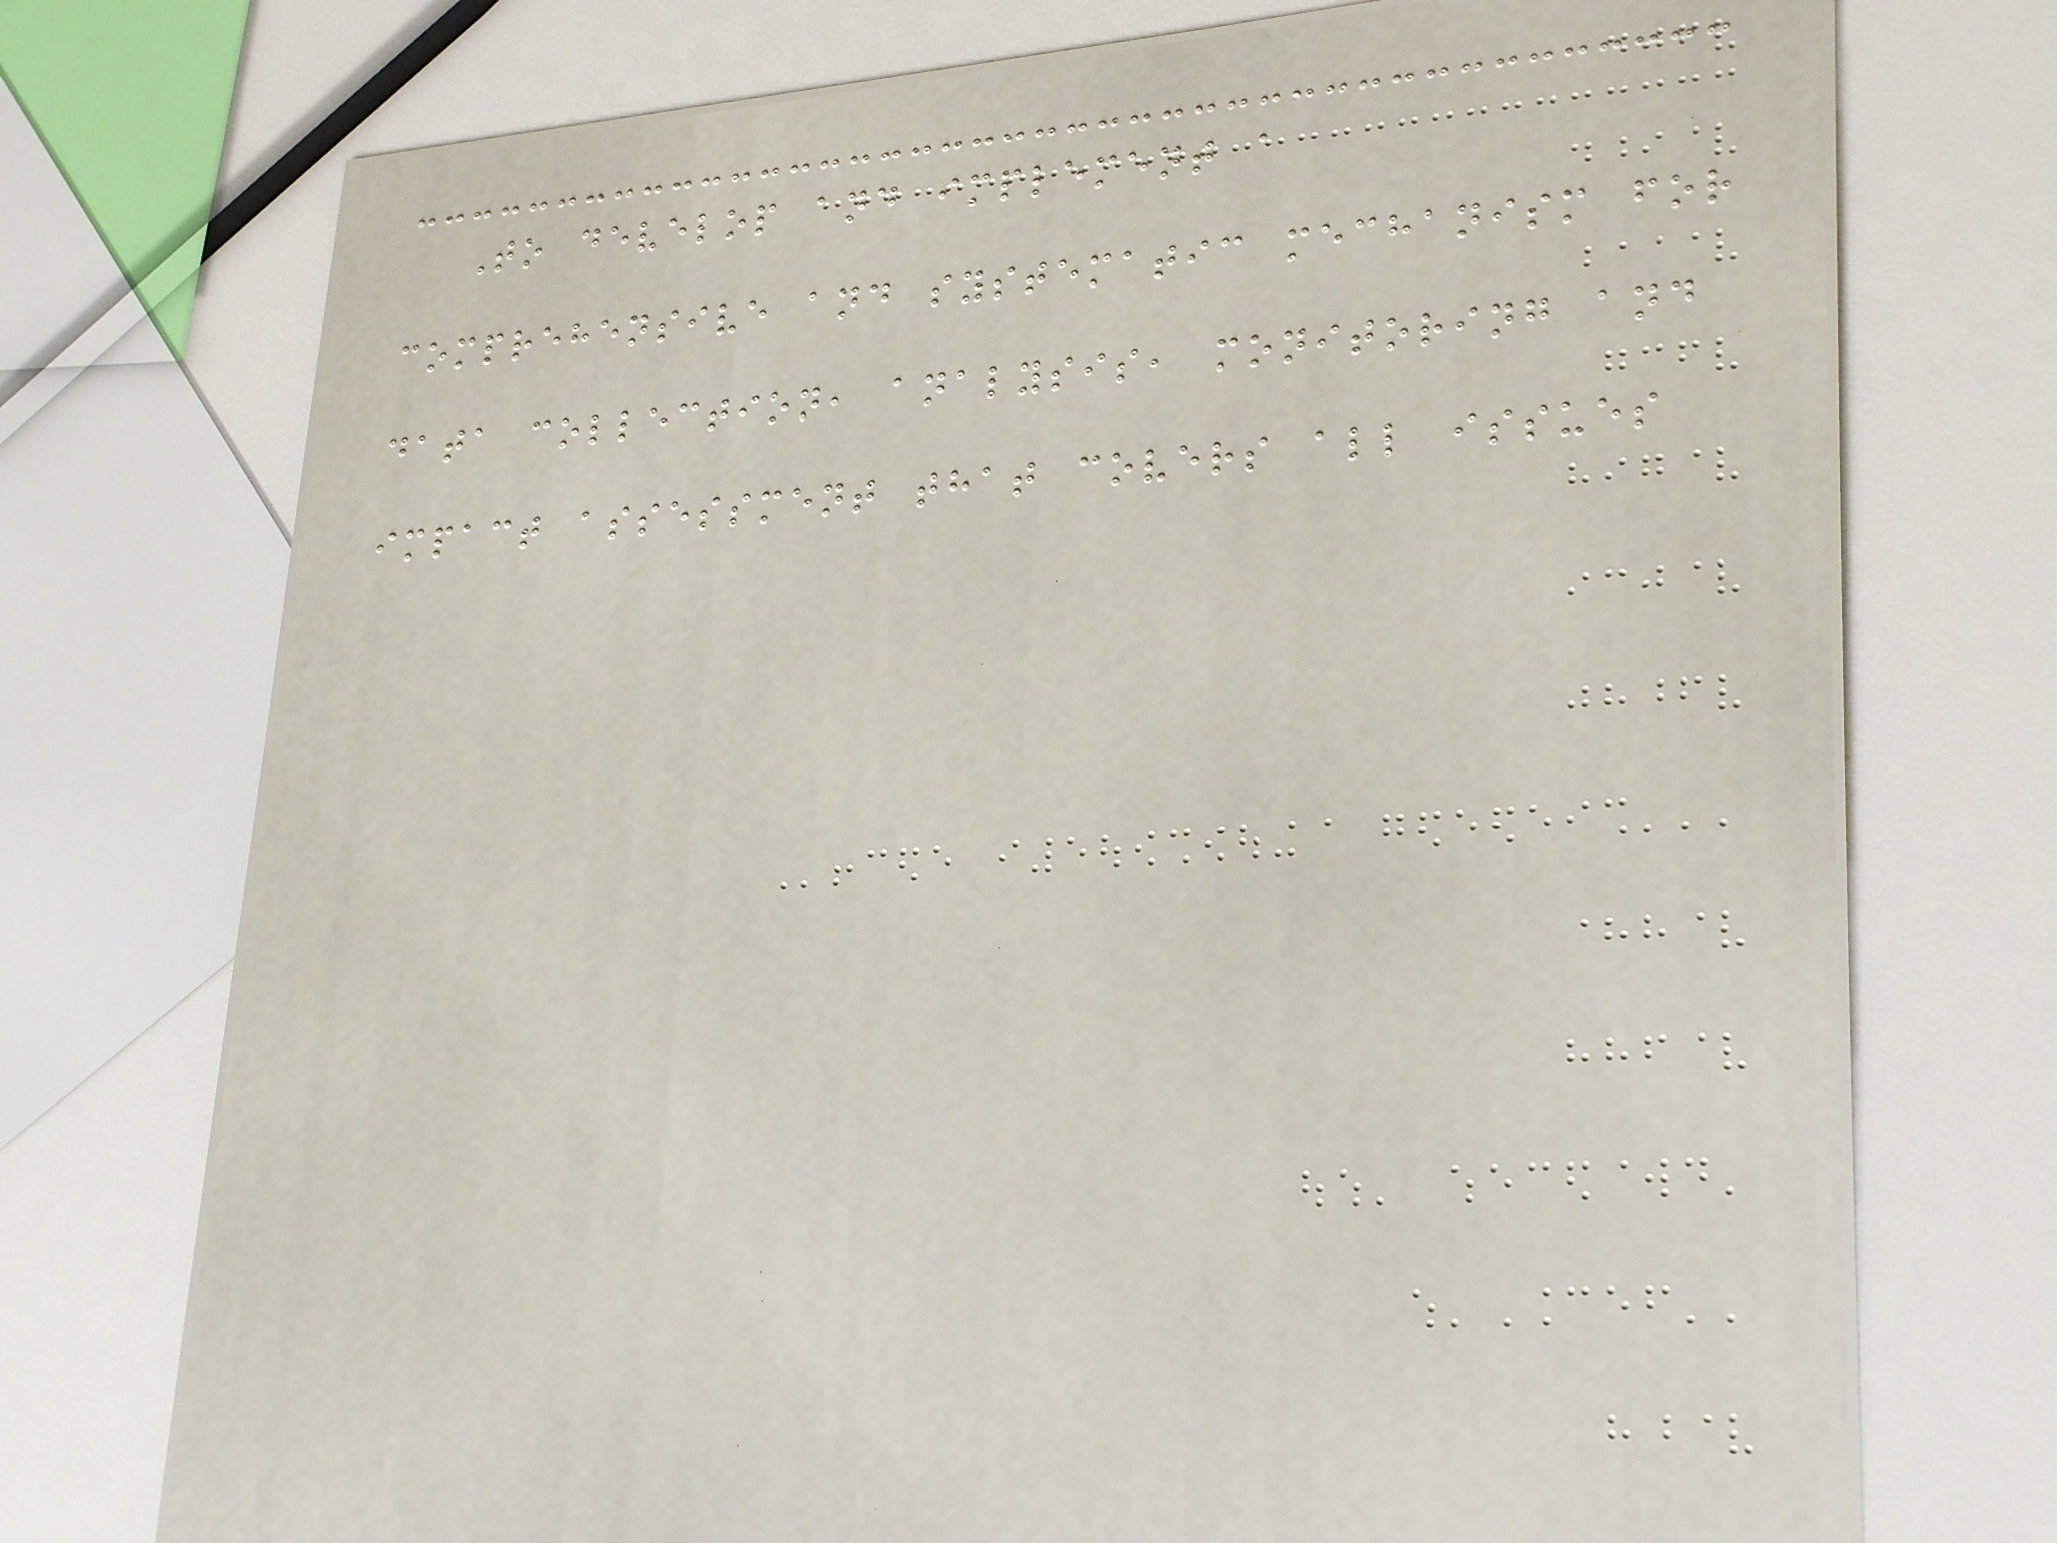To develop and implement a
comprehensive and systematic mechanism for
data collection, analysis, monitoring and
impact assessment that covers all issues
